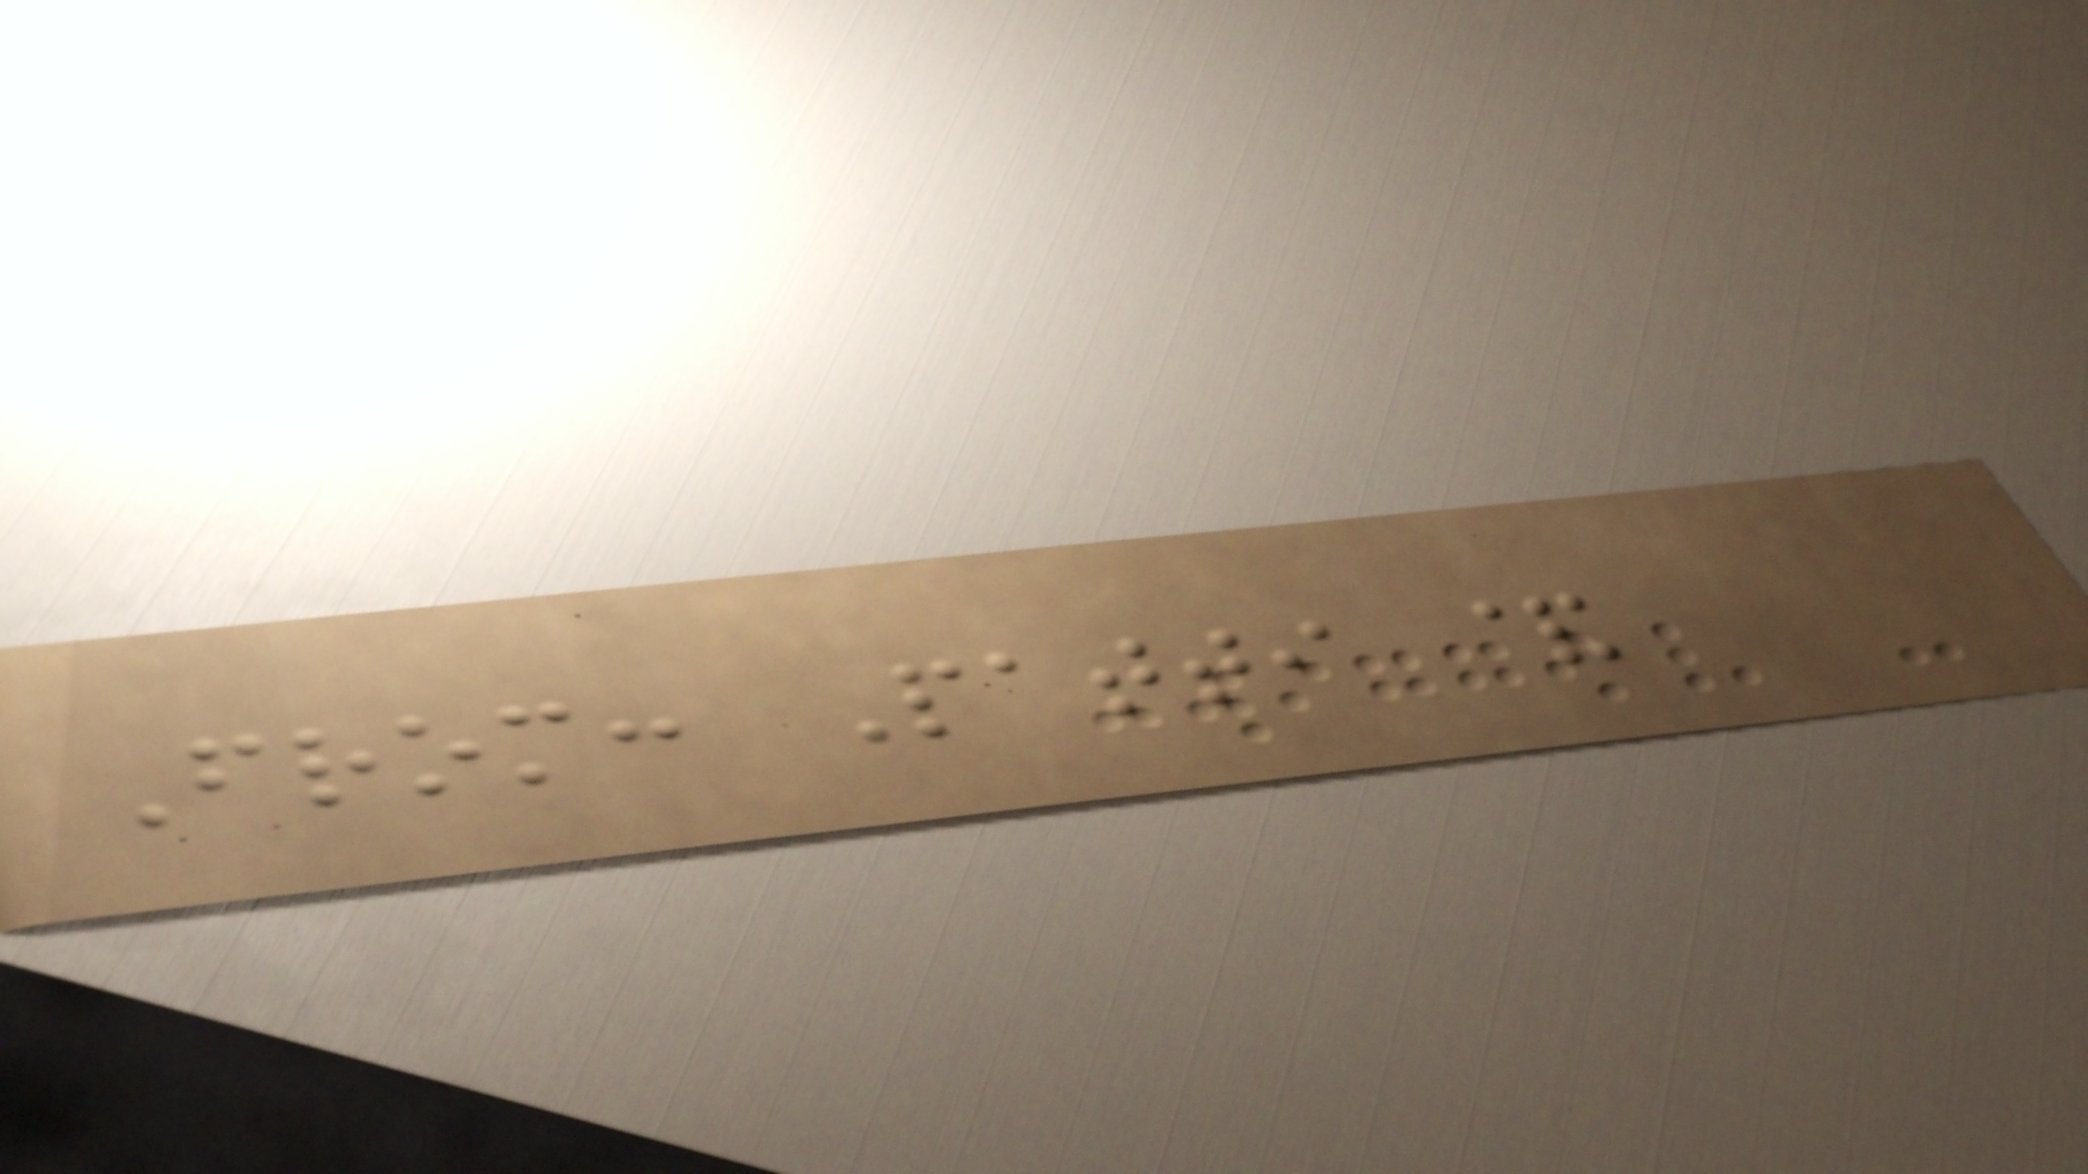From: Patti &
